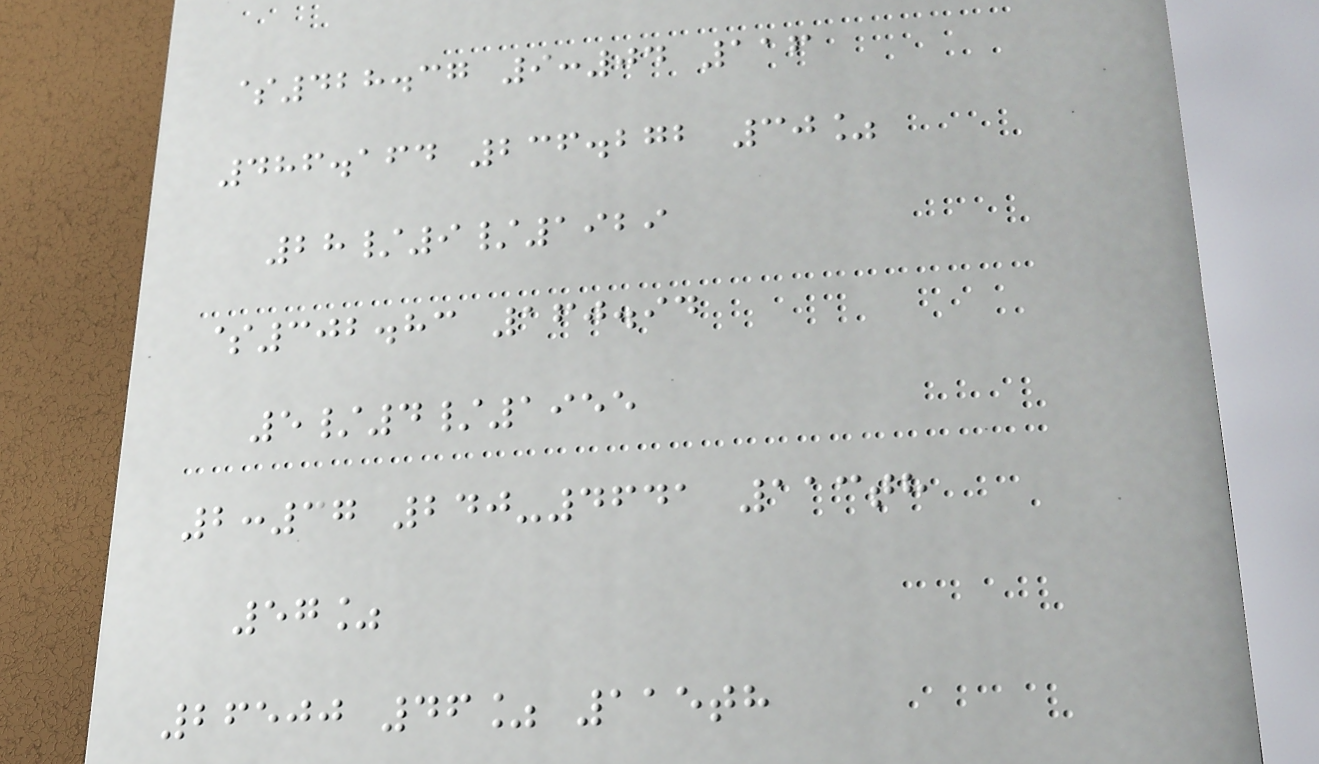$428.37 9:04 116
486.164 236.272 30%
28/9/1929
$302.83 160.94
5/4/1955
2:37 240-4641 113th
57%
26500 46% 115th
